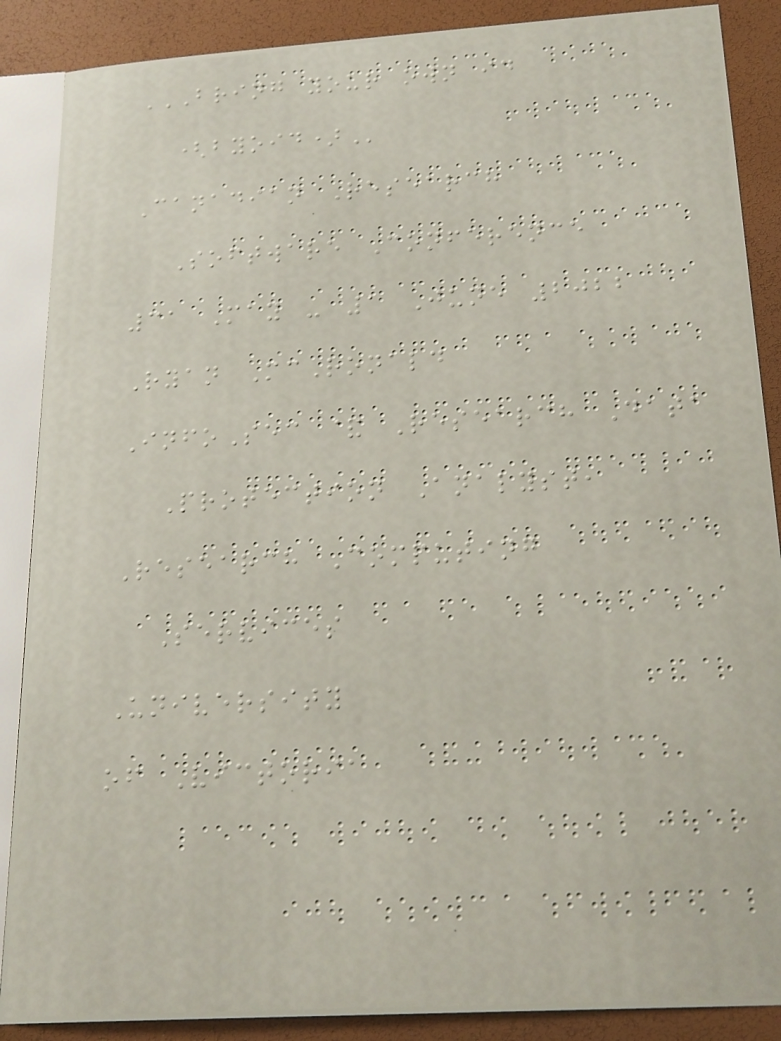BRING YOUR OWN ID
(BYOID)
Canadian Research
Software Conference
31 May - 1 June 2022
Ryan McRonald
InfoSec & Research Data
Protection Analyst,
Research Computing
Services
University
of Victoria
